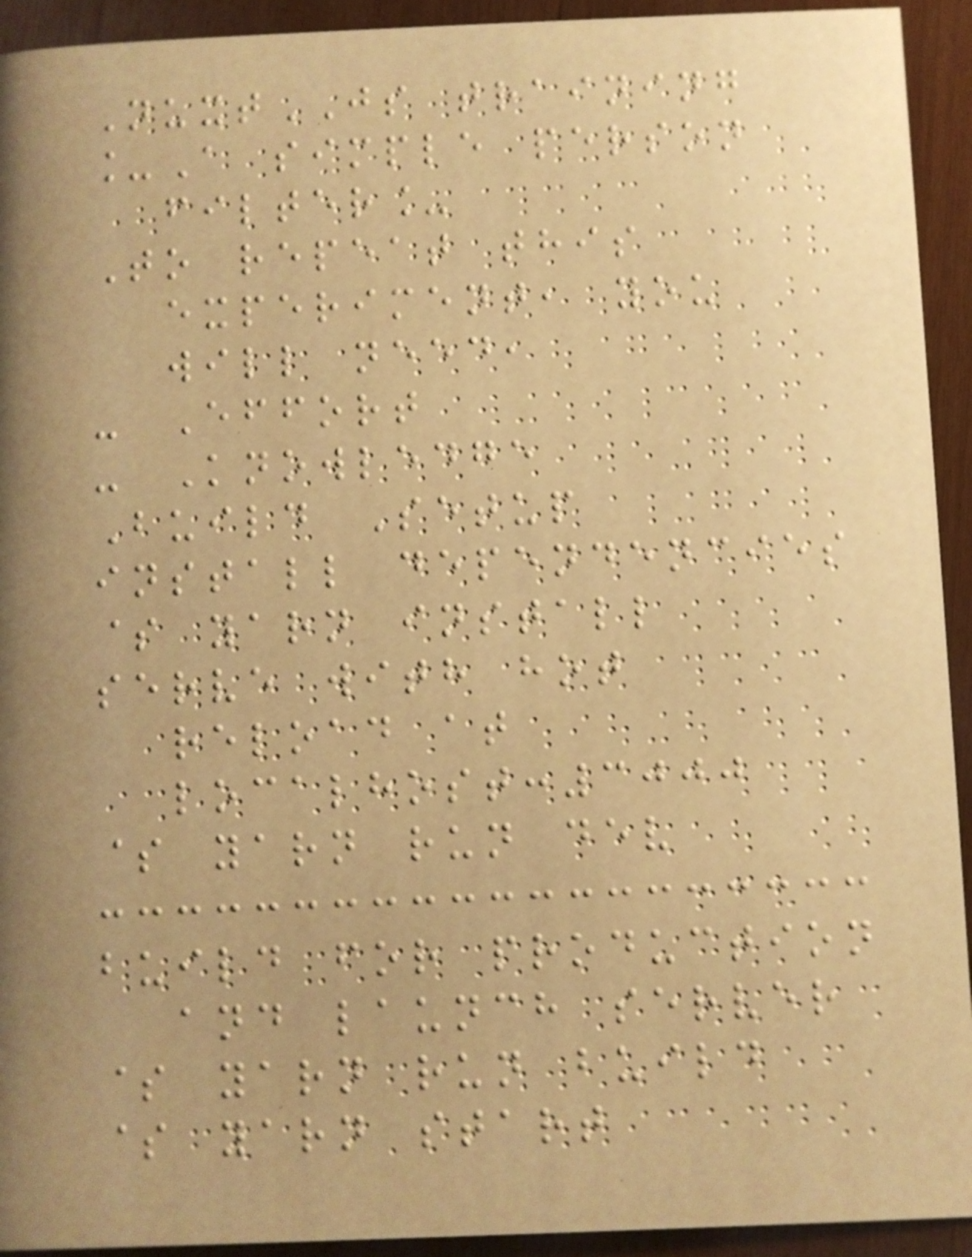NuxtJS training
_A simple person
filter_
To repeat this
experiment, you
will need,
- Effort
- Knowledge
Build Setup
install dependencies
$ yarn install
serve with hot
reload at
localhost:3000
$ yarn run dev
build for production
and launch server
$ yarn run build
$ yarn start
